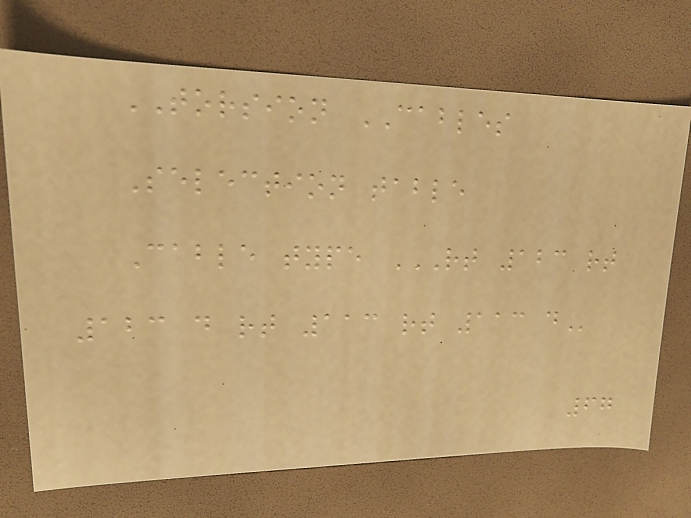TORSION CABLES
Selection table
Cable type RT 123 RT
123 D RT 113 RT 113 D
67
